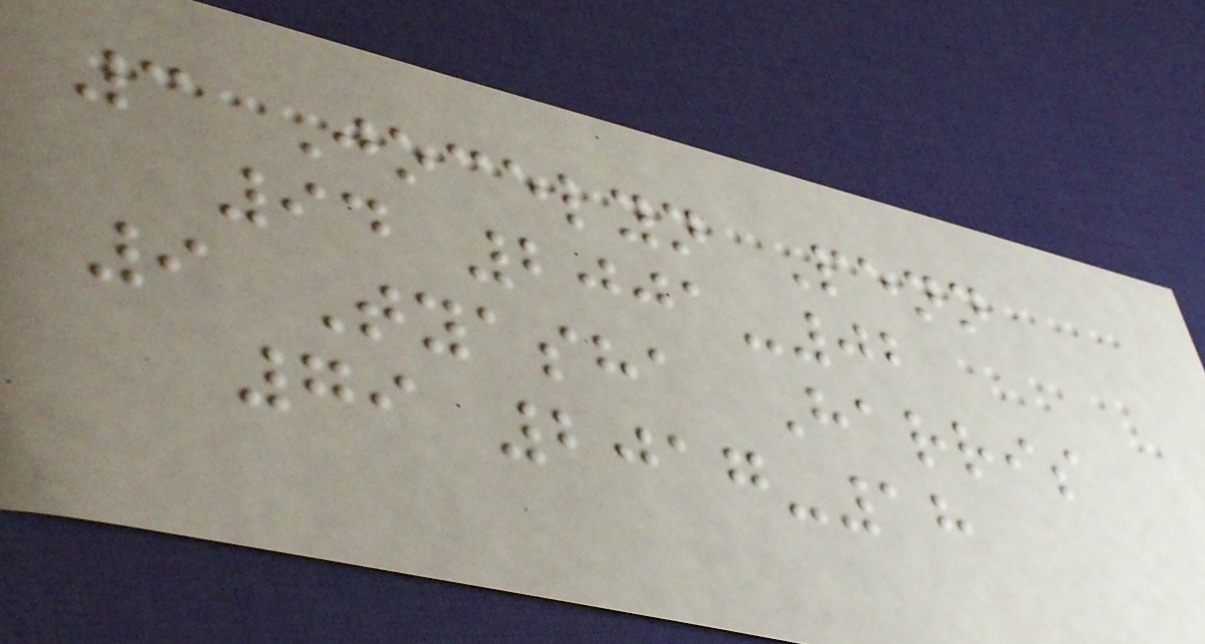3 Jocelyn Penn
94 2001-02
9 Tyasha Harris
79 2017-18
